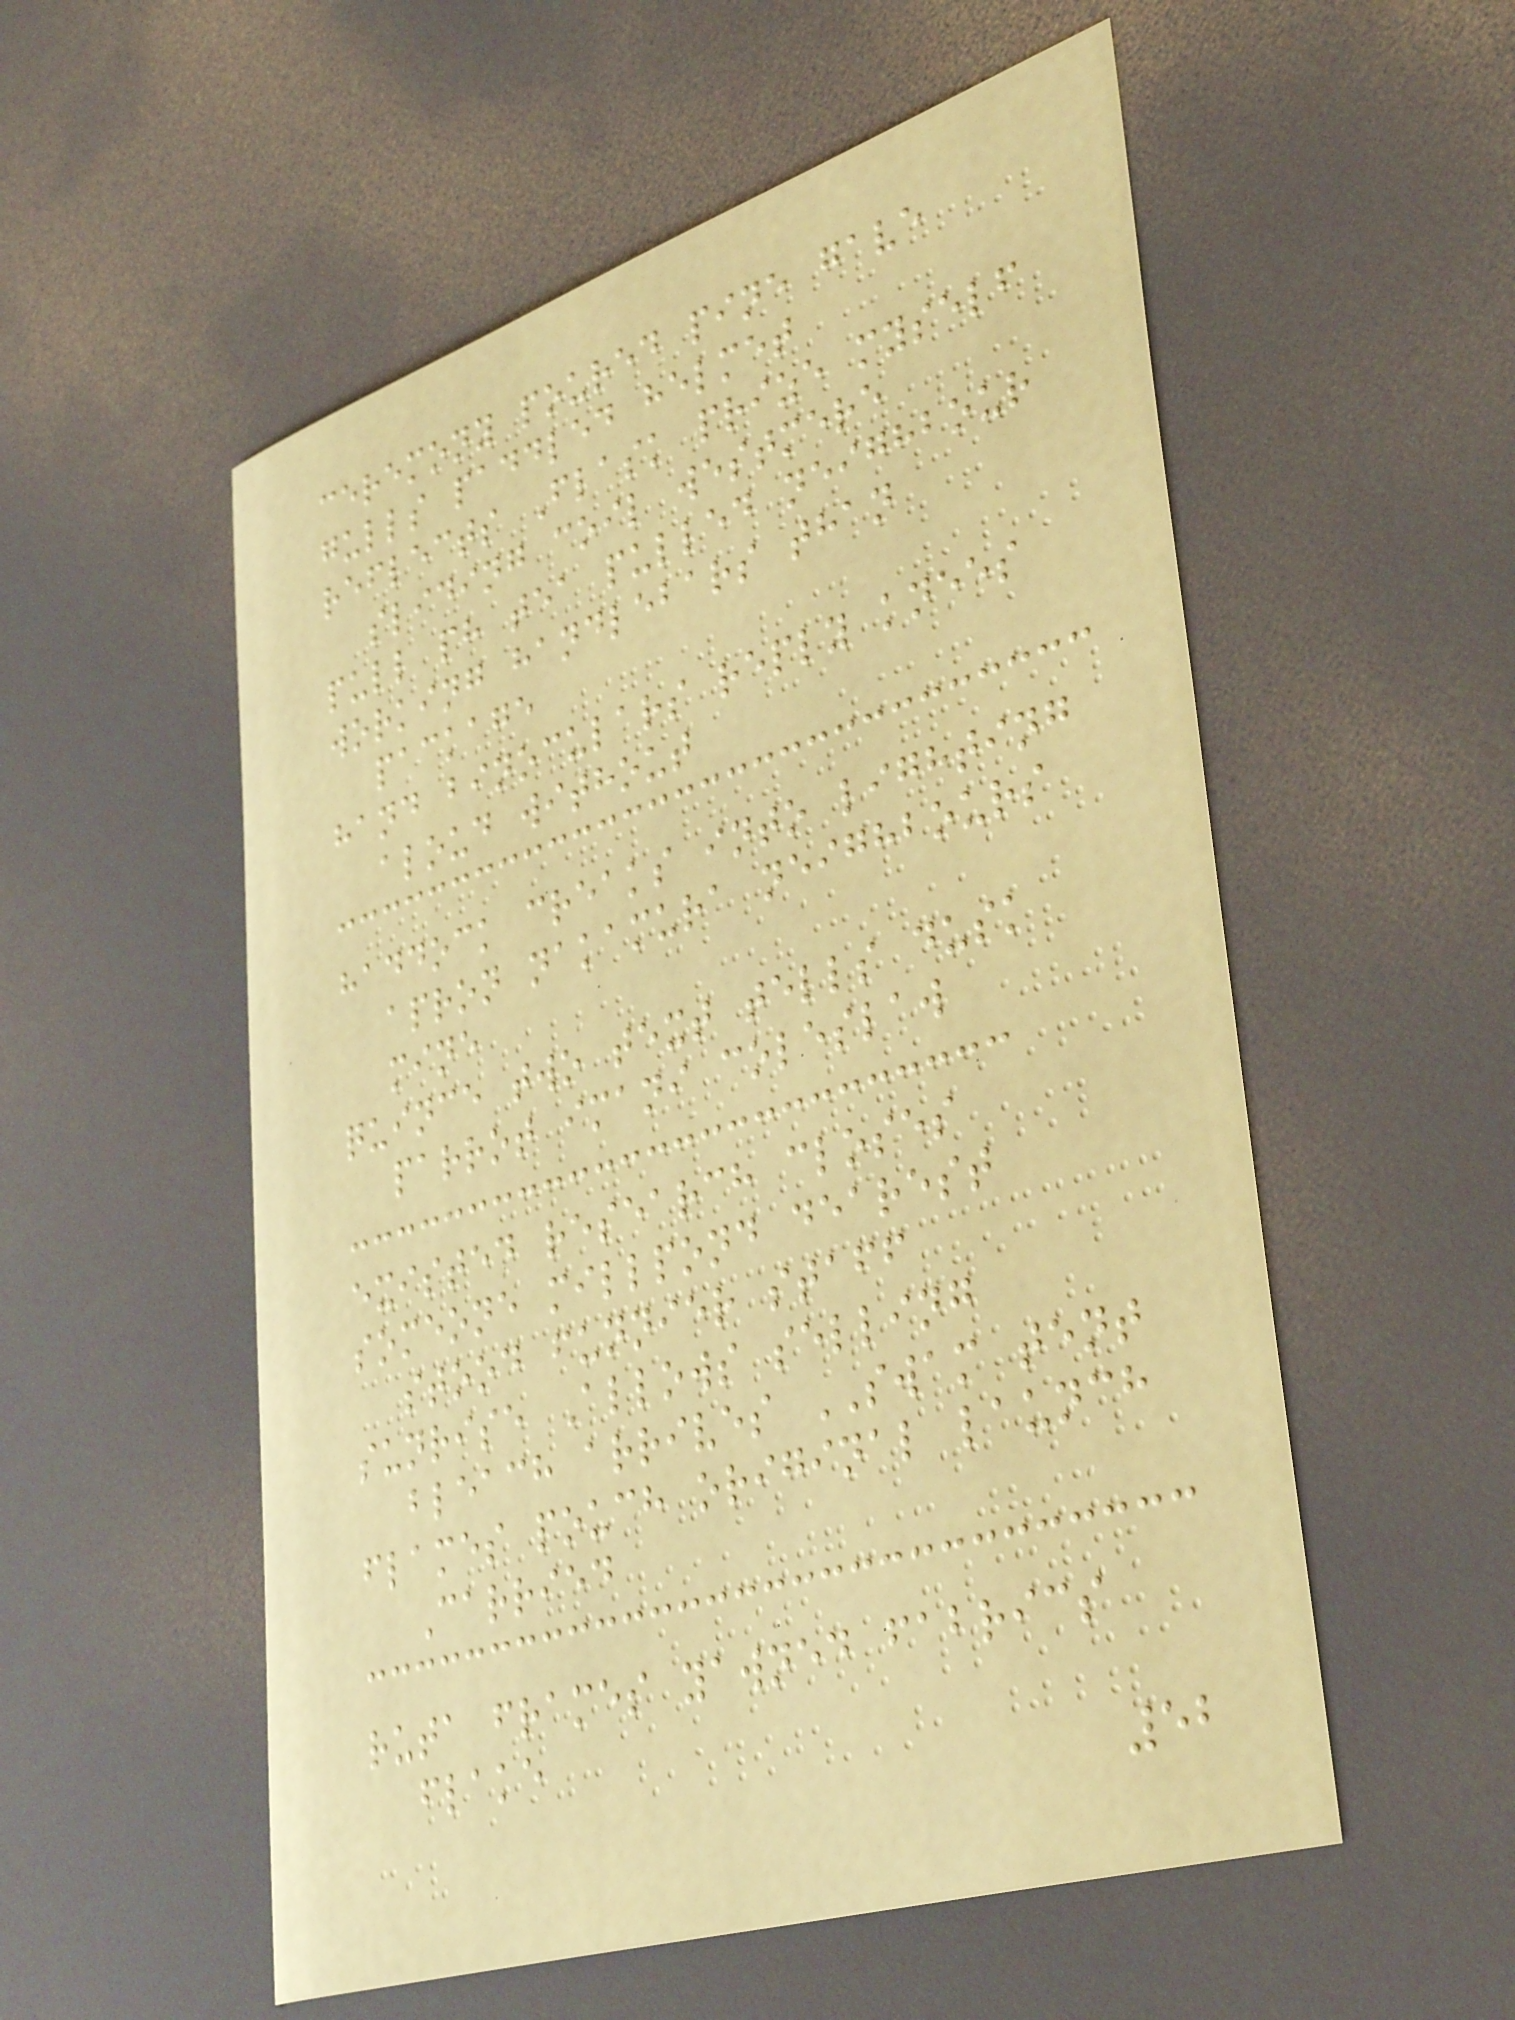ceremony poured pine gave
gulls paddled helmet
reflects Flask prize myself
sliding coil westmere
pull ph tea pulled neighbour
working handlebars than
package
hand binoculars reply knees
aloud without
haddock creaks into lighting
apron nakamura neighbours
mine
quince two text tells dusk
parrot imani coleslaw
existed research closes
someone millpond dearest
stood funnier staff
sunrise Allows selling
bleach arrives SWAM tent
flames pouch original launch
Carried
ruta frames yawned fabrics
flake
52
